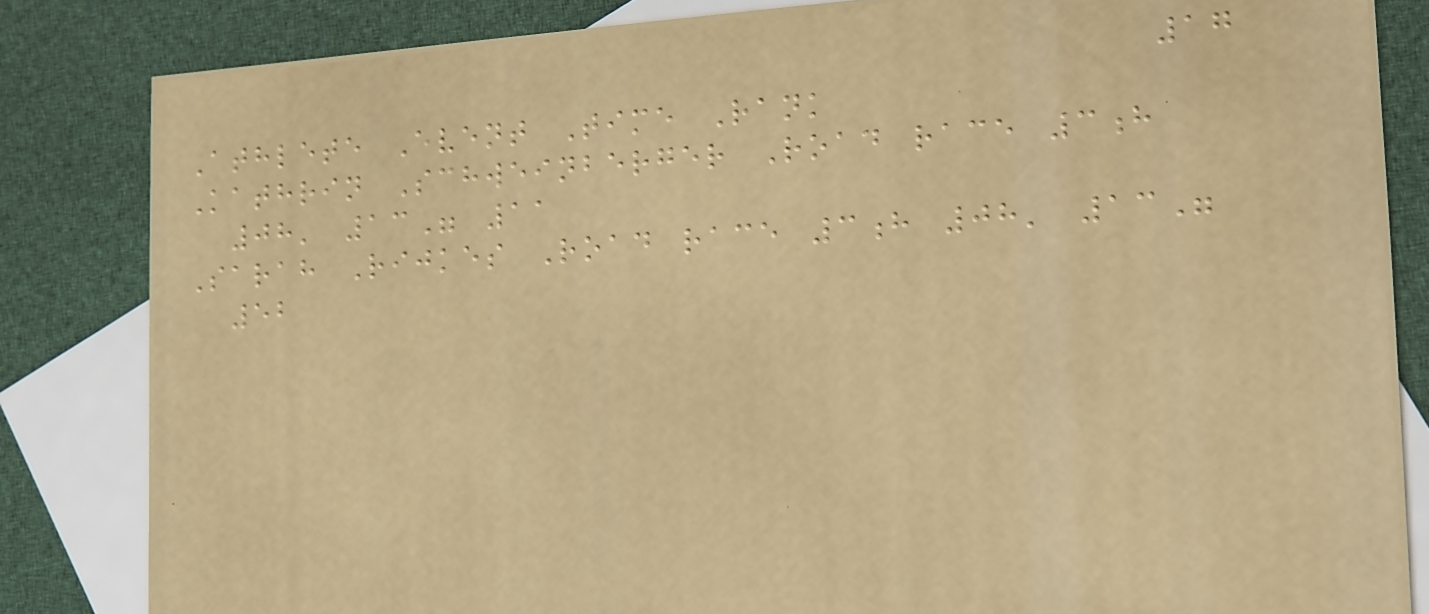17
Athlete Event Time Rank
Kathrin Schweinberger Road race 3h
08' 13" 11
Sarah Rijkes Road race 3h 08' 13"
52
